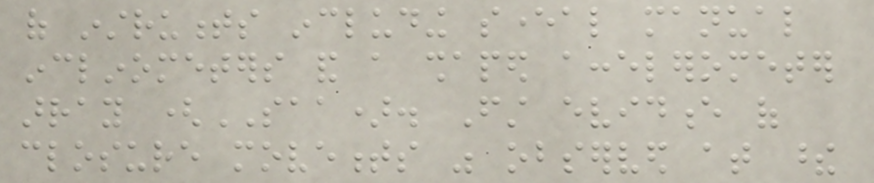of instruments including several manual
inclinometers and a shaped accelerometer
array (SAA). First evidence of
closure movements was observed at these
